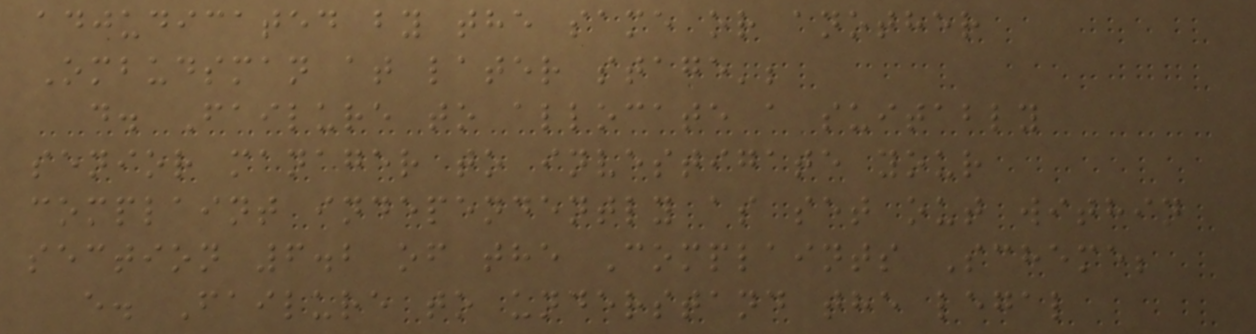adjudicated by the same or another
Ombudsman at later stage';
d. Failure to allocate a suitably
senior manager to investigate your
complaint independently as set out within
section 6.2 of the Complaints Scheme;
e. Failure to understand the legal
